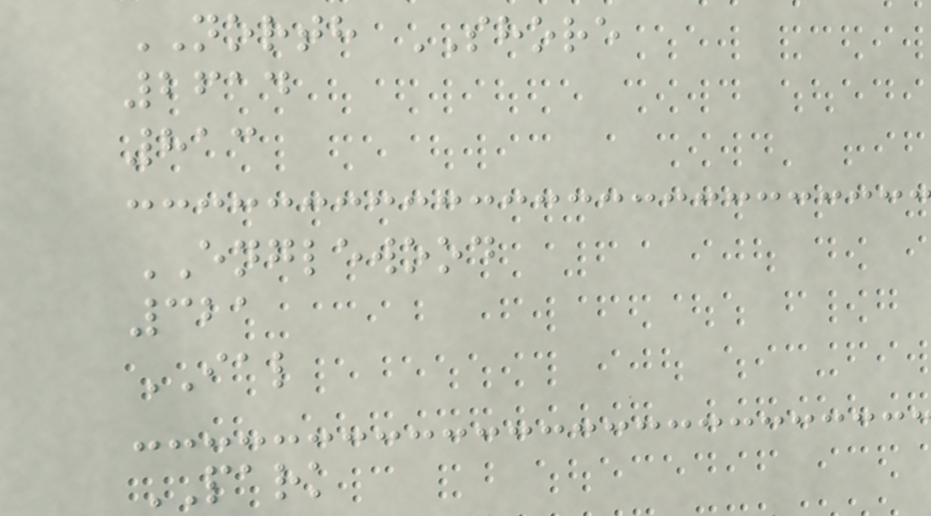NORTH SHORE
2614
813
ENGLEWOOD
321
IAL
PARK
